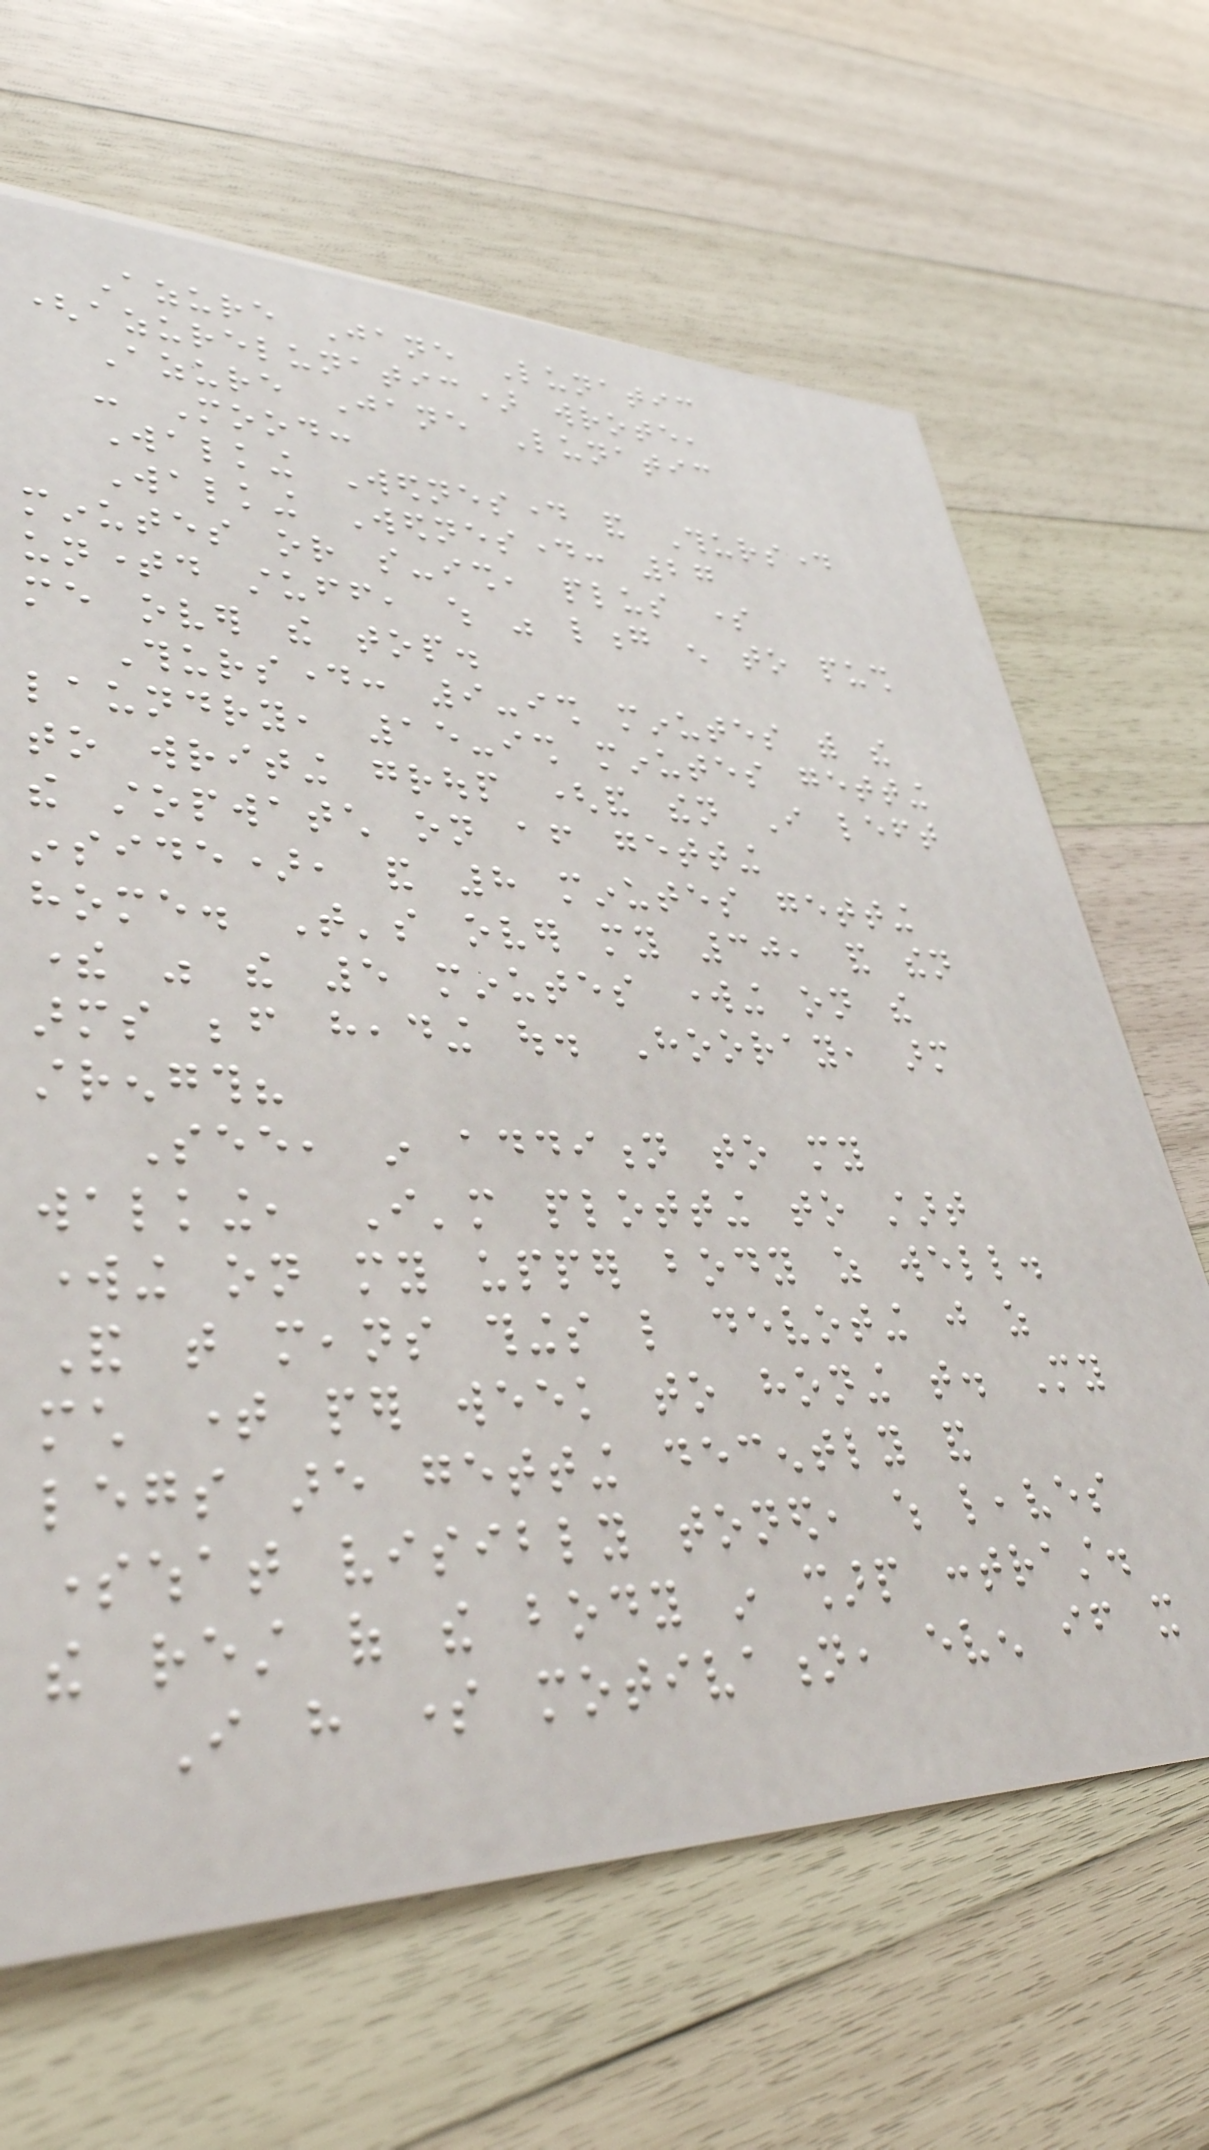Azure Jane Lunatic
(azurelunatic) wrote,
Azure Jane Lunatic
- Mood:
Walking Wednesday and Thursday
Walking Wednesday: 27
minutes or so-ish, plus some
untimed stuff, which was long enough to push
me over the top.
Thursday: 9-ish minutes with the
laundry, 15-ish minutes getting
to writing group (and then I left
the stopwatch on after getting
inside), and 8 minutes getting
home. That's over my 30, and then
there was the 5 minutes working on the
arms before heading out. Hooray, arm
strength?
See, in addition to my
walking, I'm plotting to start
working on my upper body as well.
And that means things like devoting just as
much time per week to honing that. My
legs are getting decently and
somewhat visibly toned, which leaves
the rest of the body in sharp contrast.
I have some motivation, even if it
